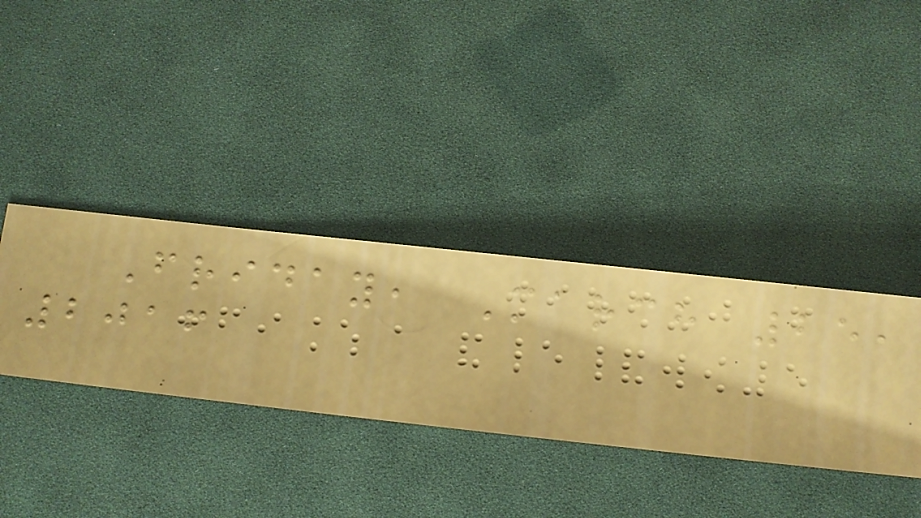Friday, March 25,
2016
